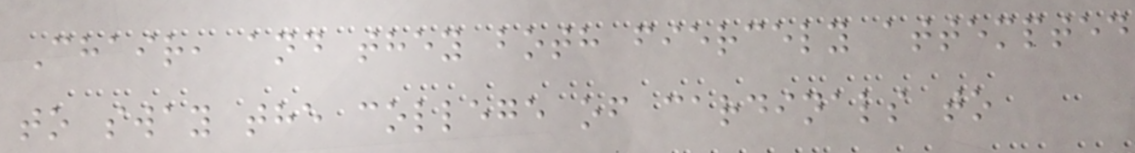Chair, and they both fiercely attempted
to sway the college of cardinals to
